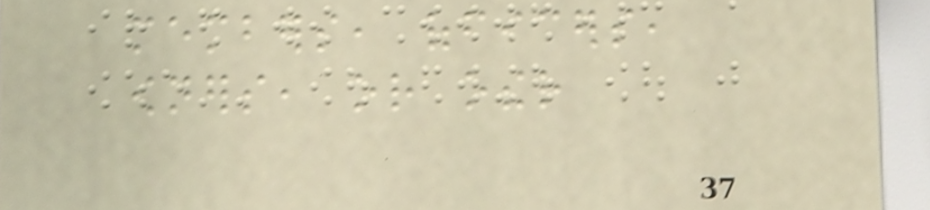members, officers,
owners, or other
